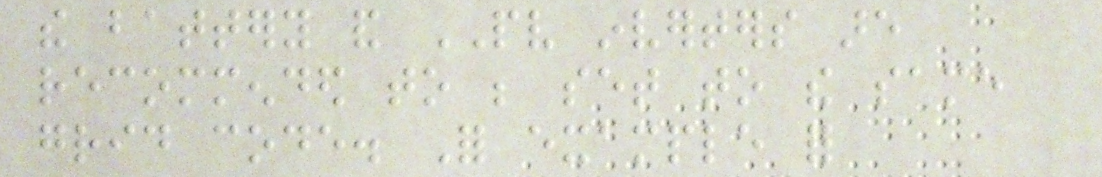the battery and PV inverters are
recommended to be set to the same
grid code. For example for
